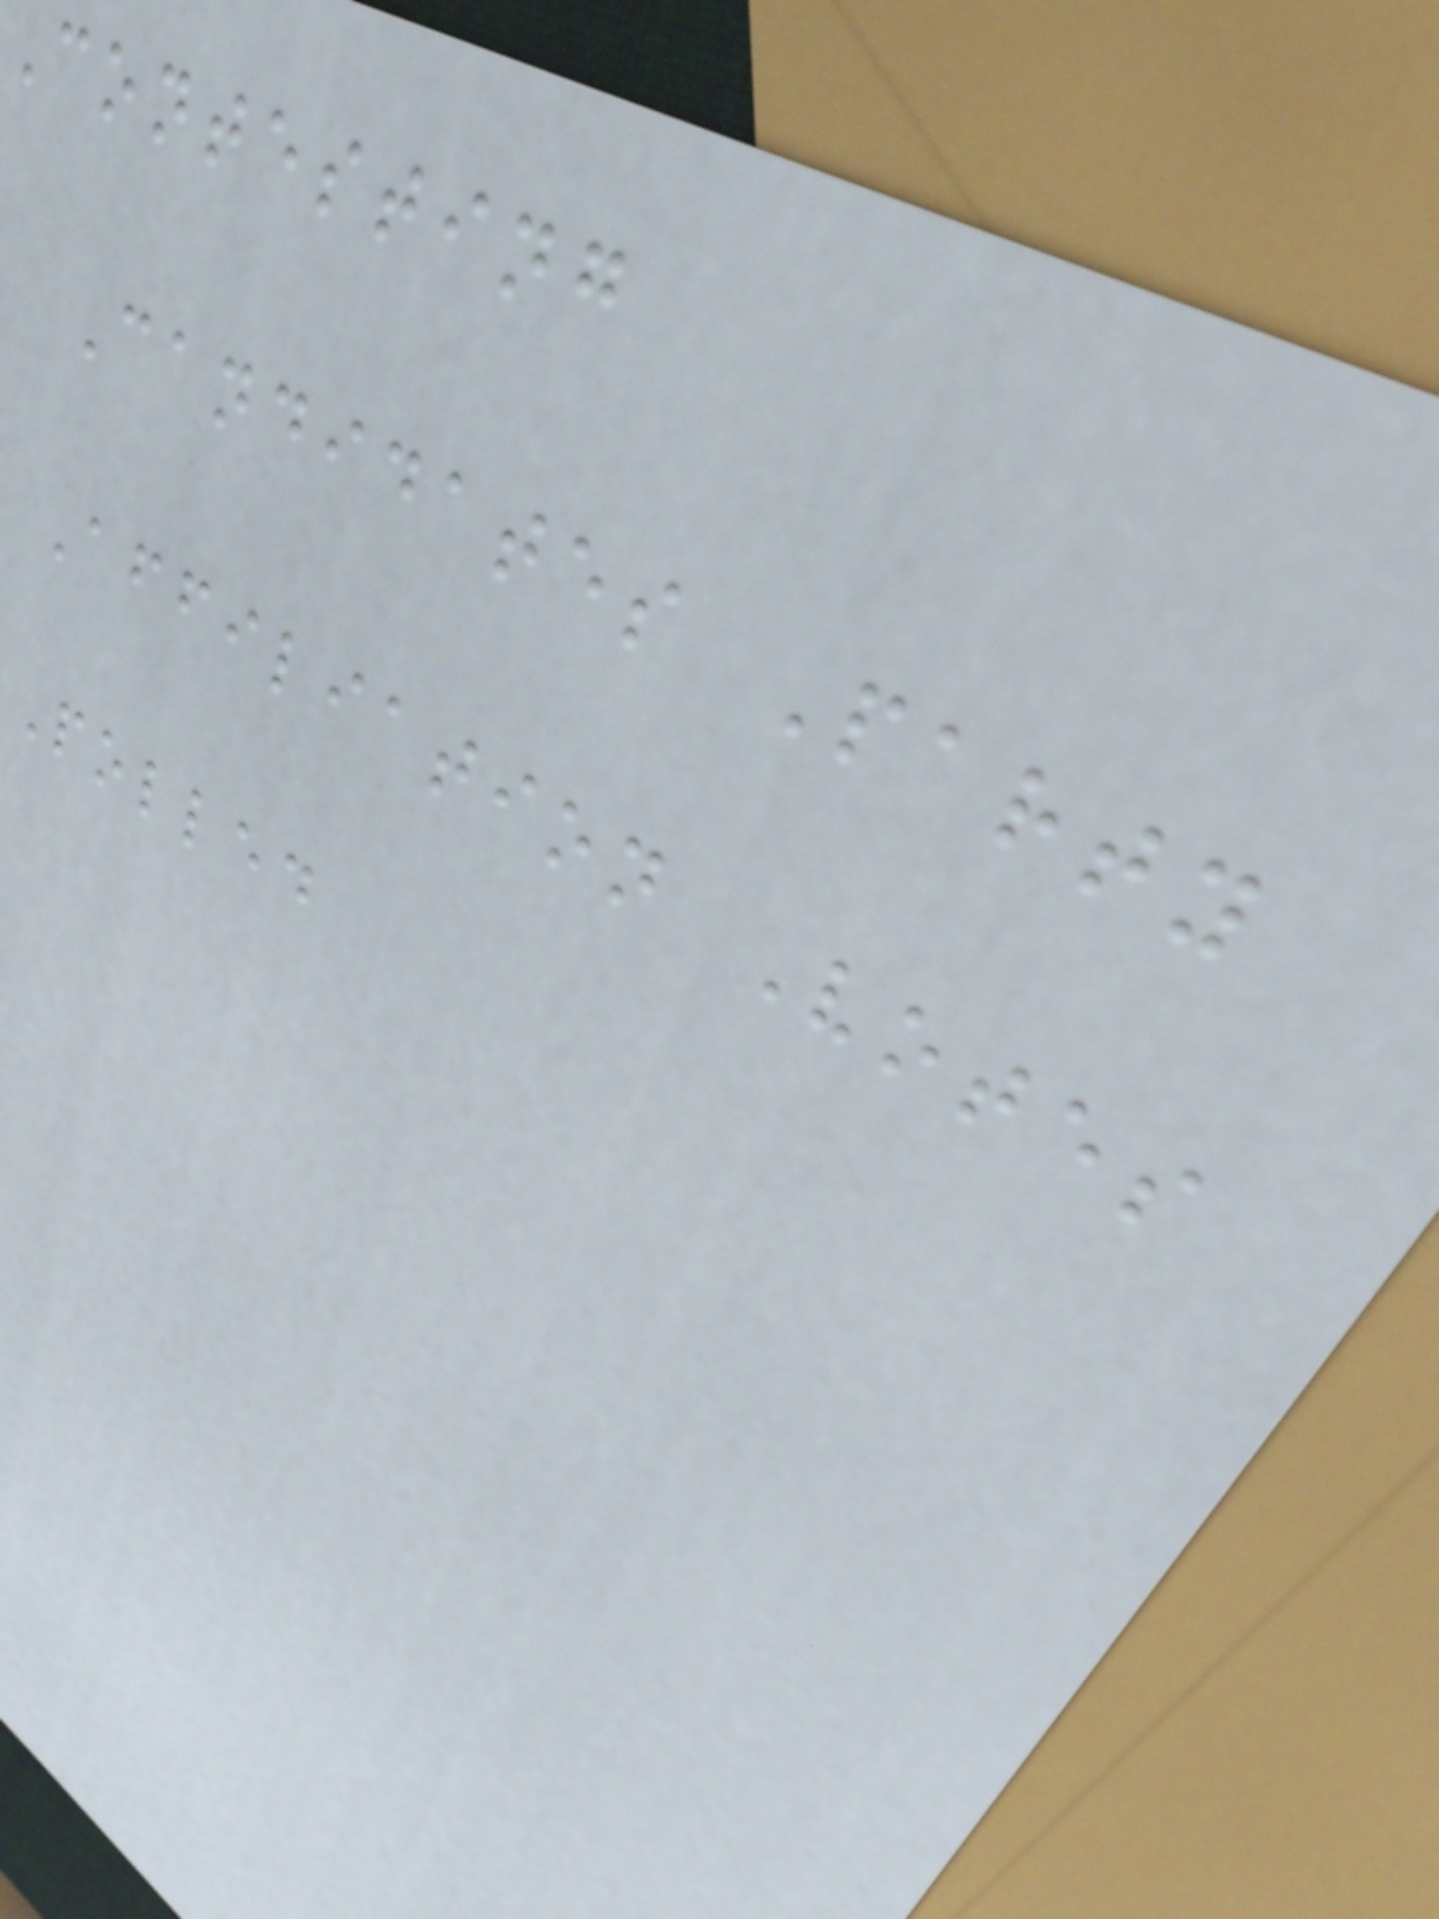Contesting
Candidates Party
Affiliation Votes
Polled
